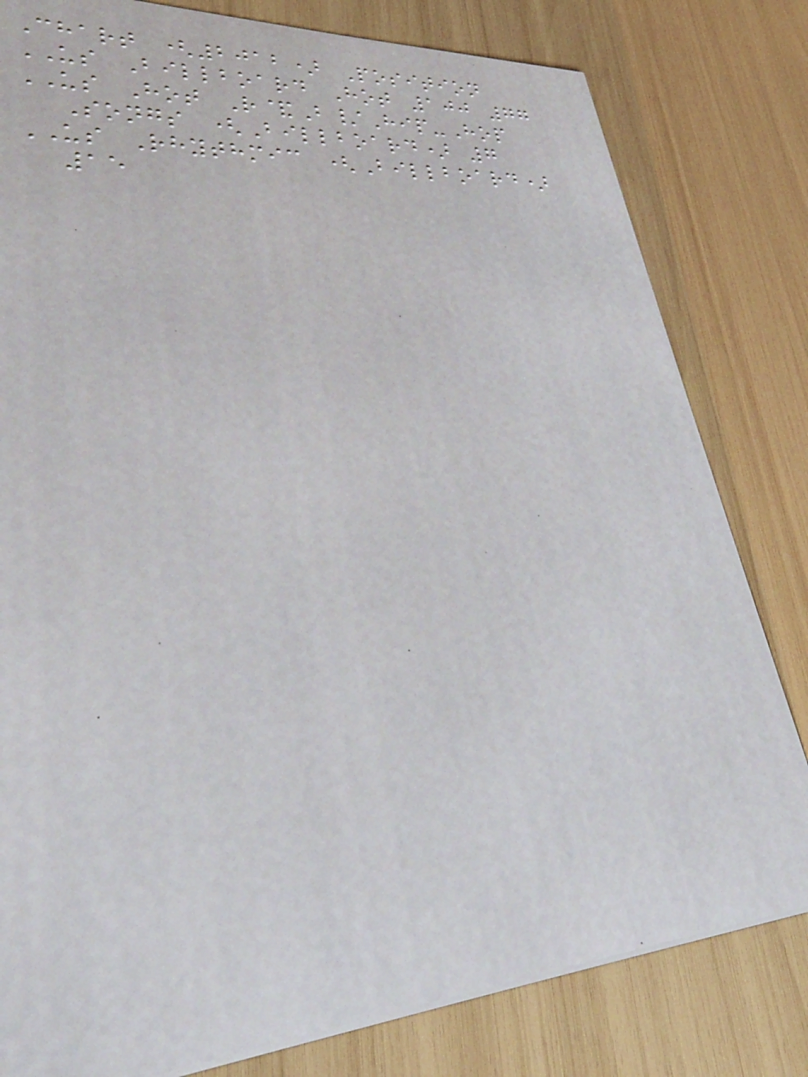Chart (2012) Position
US Billboard Hot 100 77
US Hot R&B/Hip-Hop
Songs (Billboard) 7
US Rhythmic (Billboard)
15
